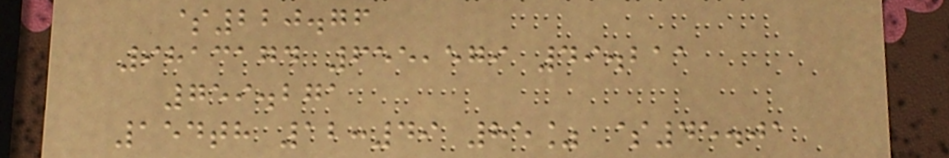$220.76
9813174 655,579 49.211
759.271
154th 12:49 85% $45.01
